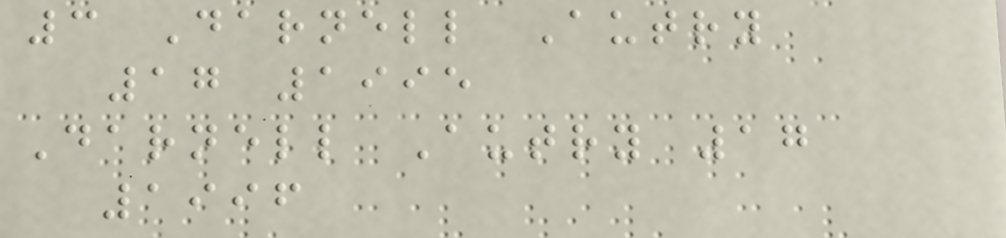3 Darnell Autry
17 1995
Darnell Autry 17
1996
